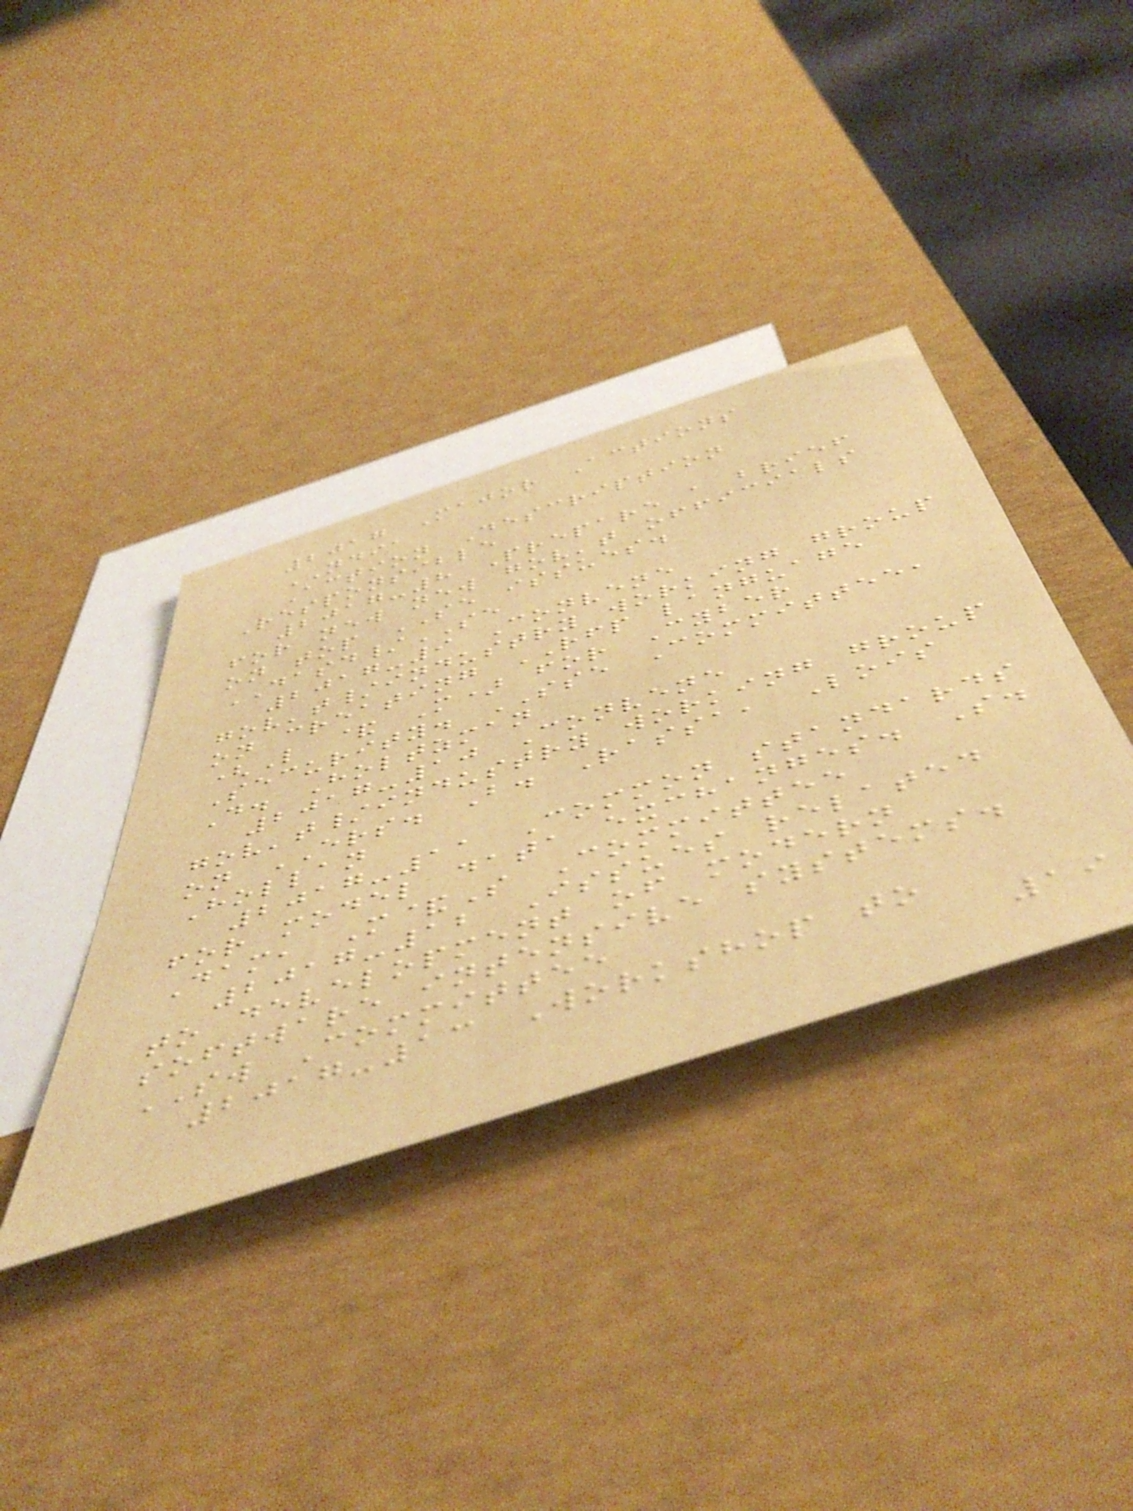2017 Major Actions
NDIA
Action Description
Responsible
2017-8 Prepare a brief
for new new gov't officials
on top SE issues.
DASD/SE
2017-9 Convene
gov't/industry working group
on creating RFP language
(L & M) for Cyber
Security. SSE Committee,
D. Holtzman
2017-10 Convene
gov't/industry working group
on ERS. B. Rassa, Lois
Hollan
2017-11 Common standards
for model data exchanges. S.
Dam, M&S Committee
2017-12 Issues related
to development of modern
software intensive systems.
SW Committee
2017-13 Workshop to
19
